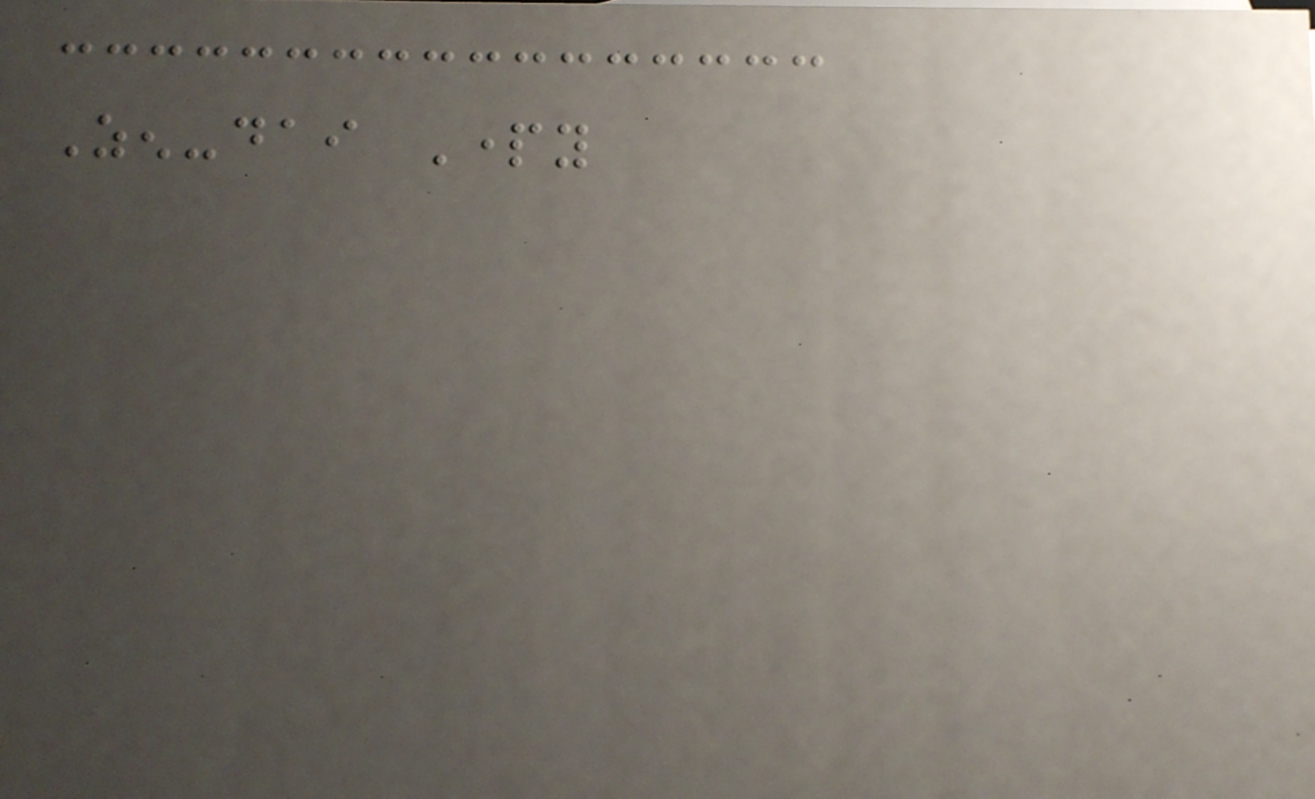Zen-dai Party
